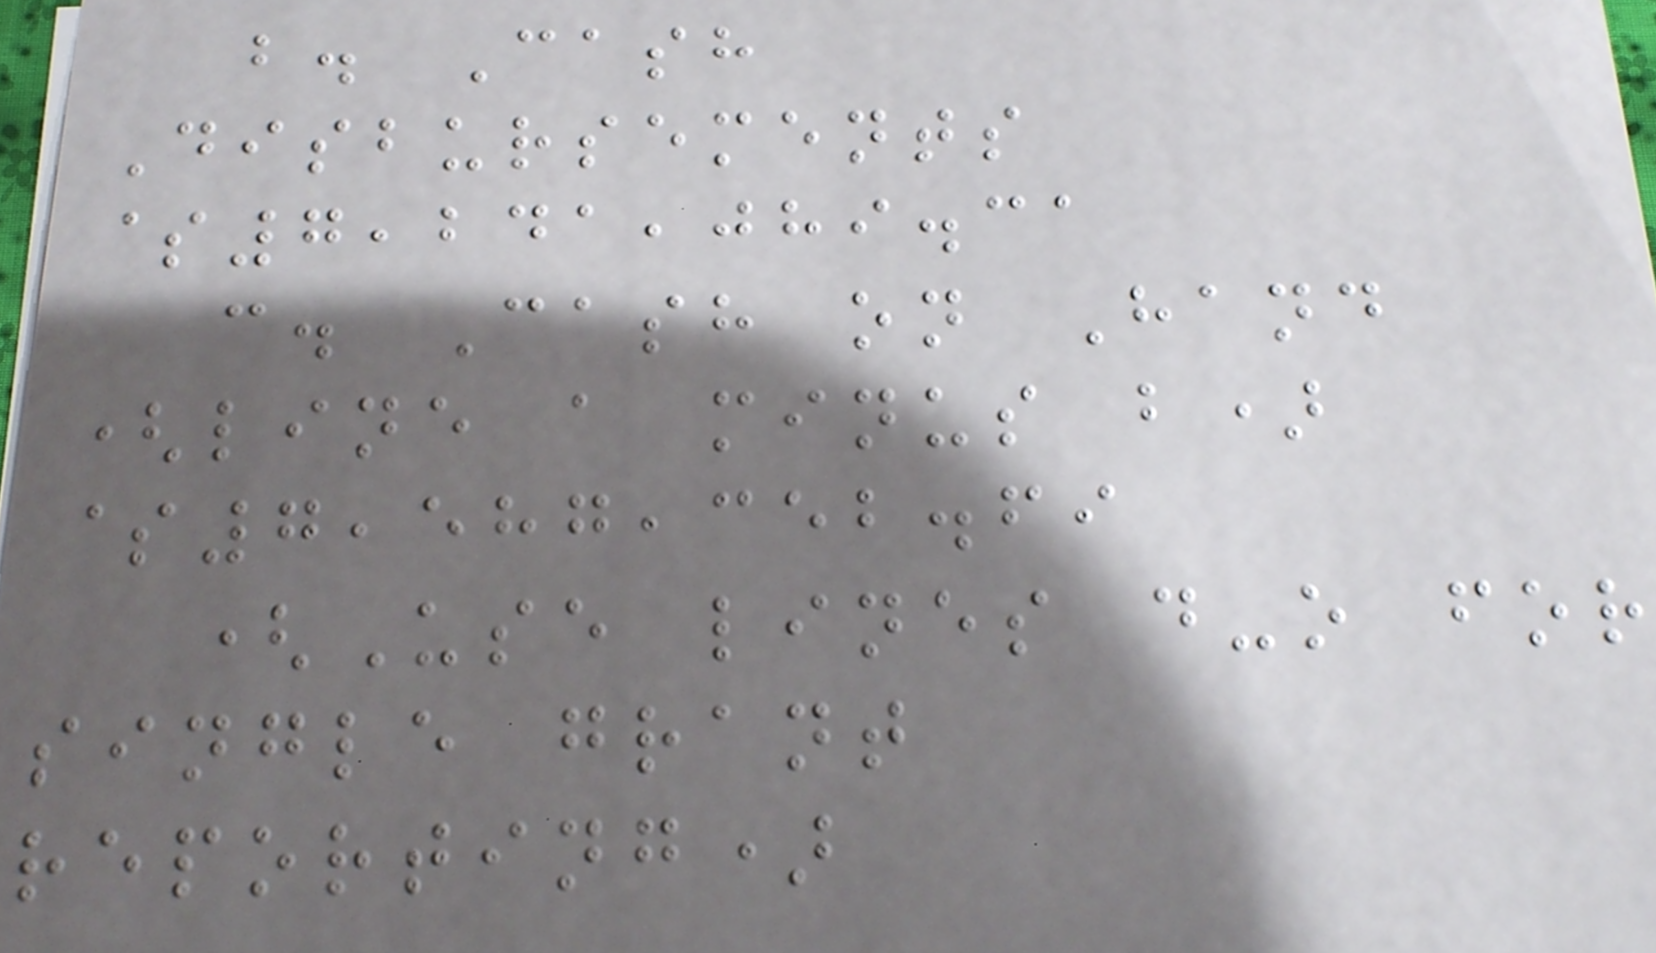b. Cash
Disbursements
$7,241,089.31
c. Cash on Hand
(line a minus b)
$7,587,352.69
(Use lines d-o for
single grant
reporting)
